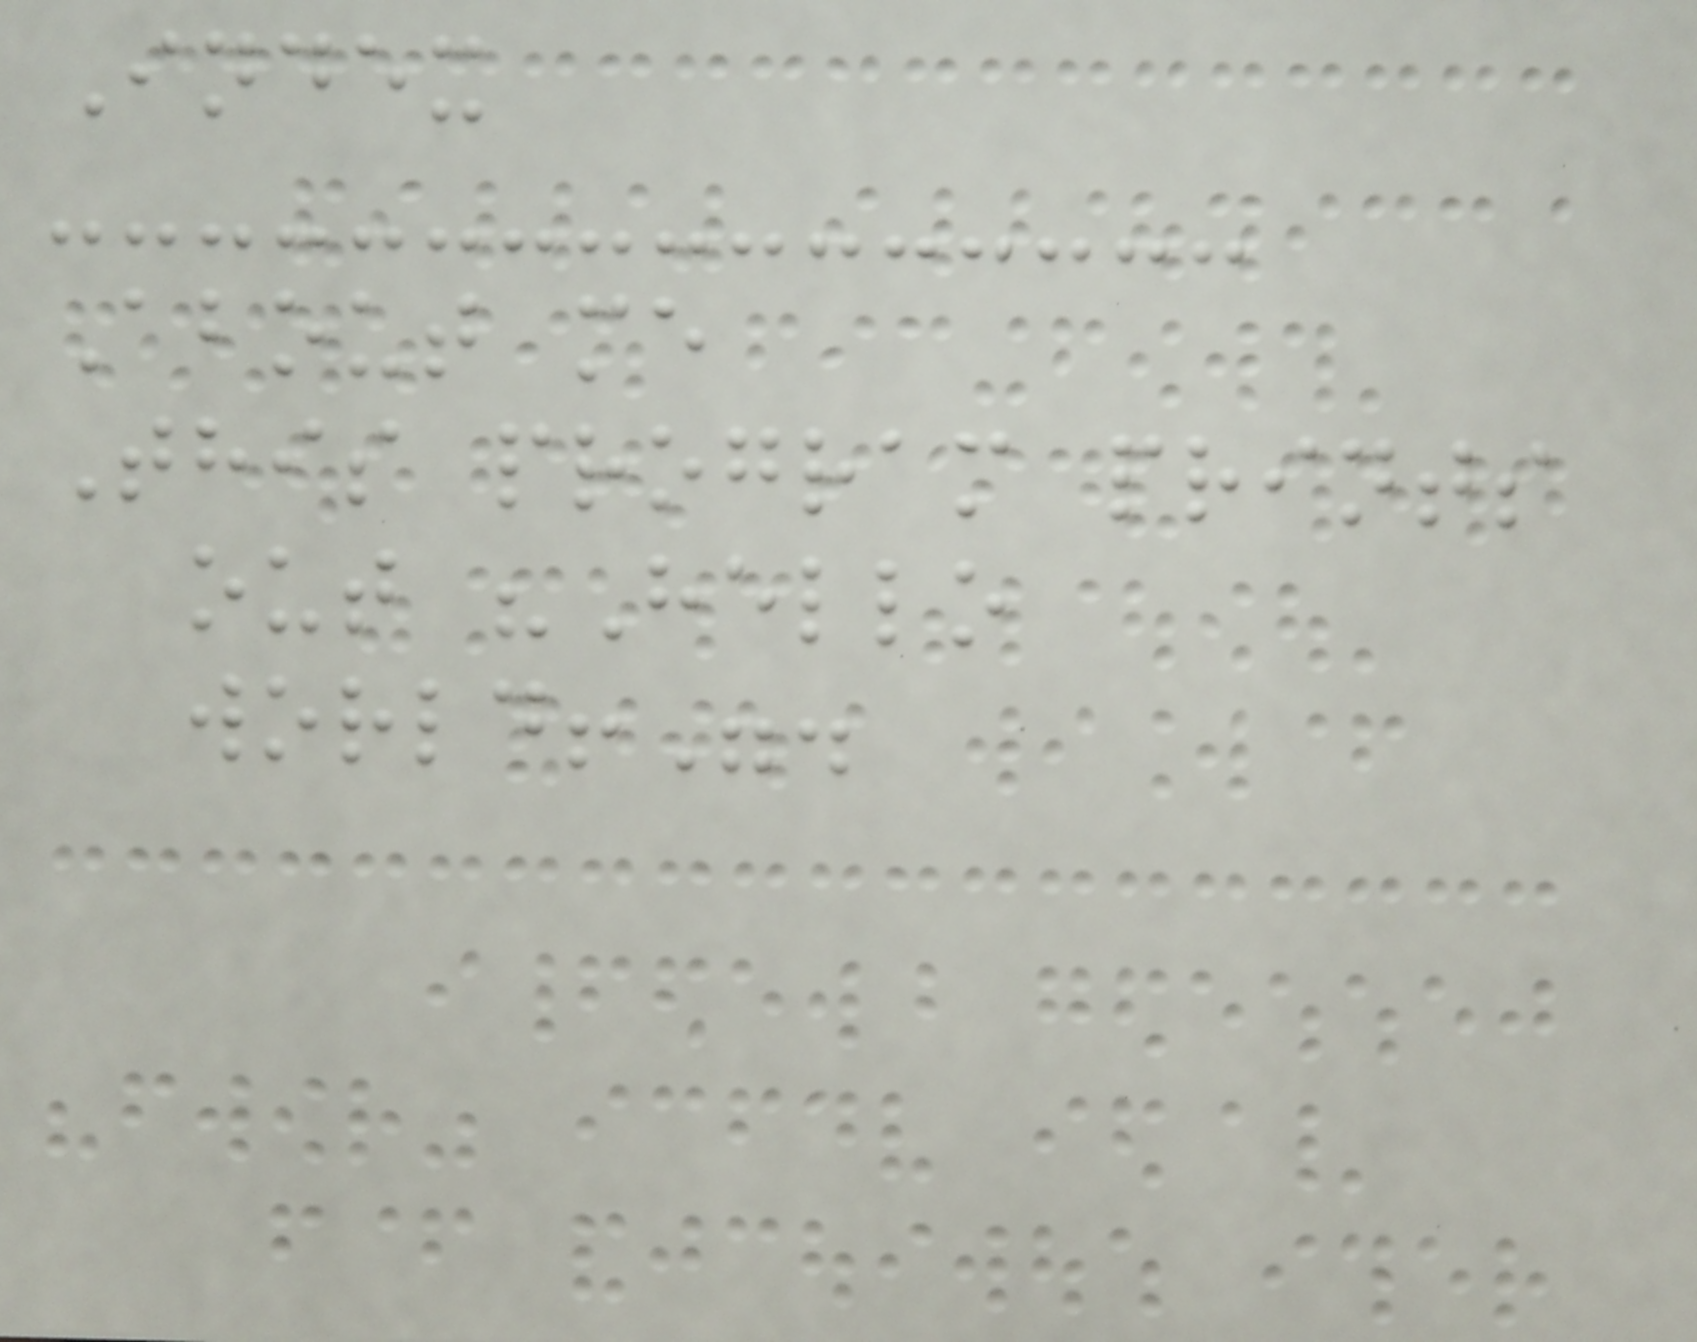Index
About me
This program prints
out "Hello
world!".
